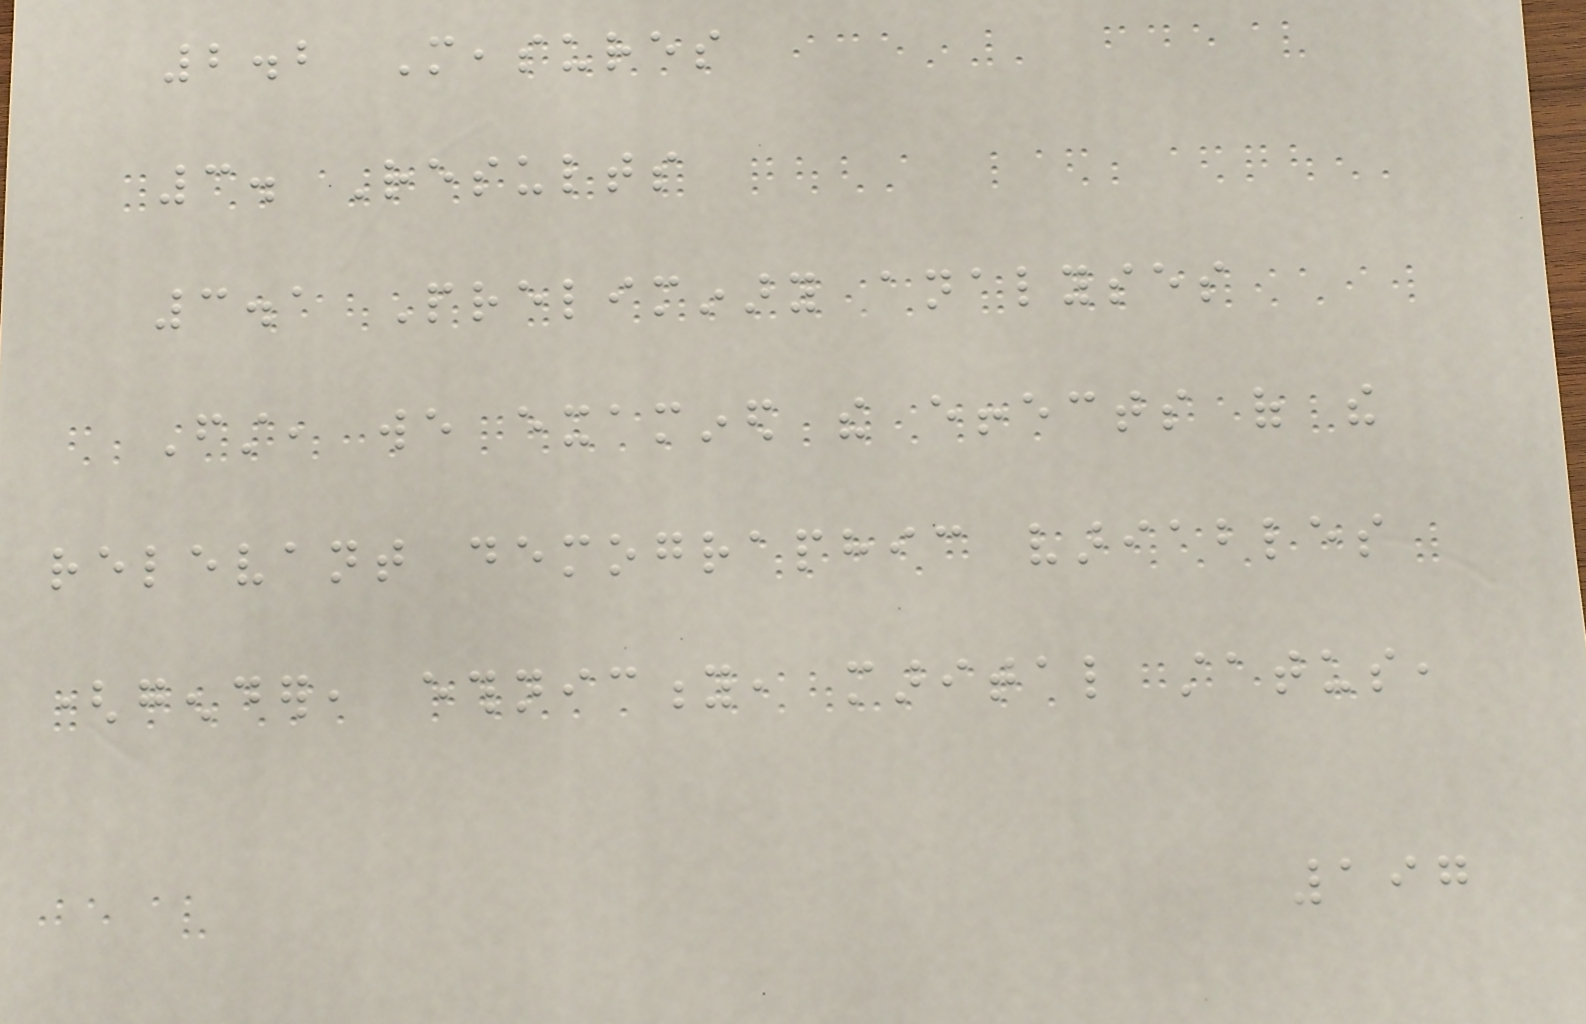2.2 Measures
3. Results
3.1 Preliminary analyses
First, we examined the effects of the
relevant demographic variables
(gender, ethnicity, marital status,
197
